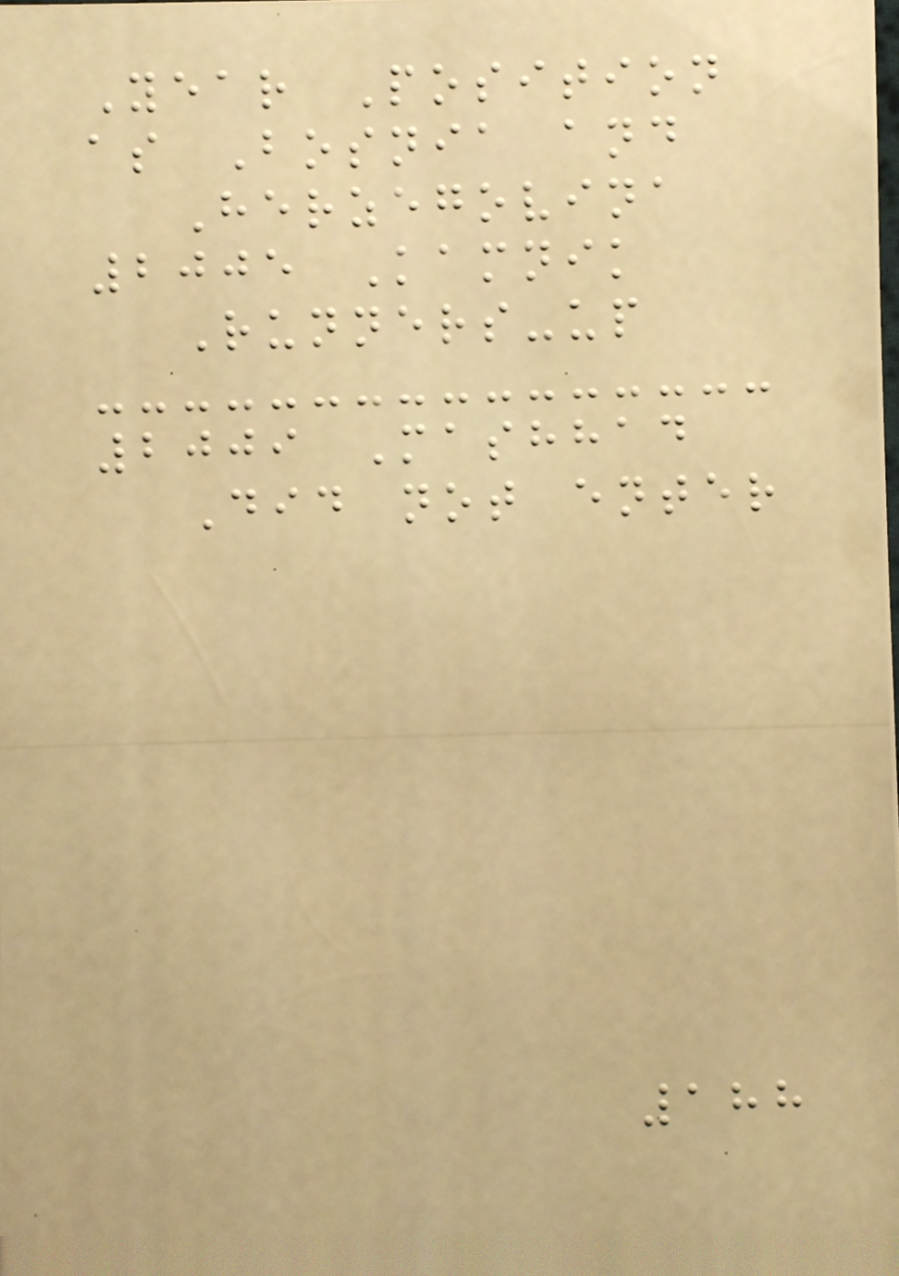Year Position
as Bosnia and
Herzegovina
2005 Kamnik
Runners-up
2009 Mashhad
Did not enter
188
